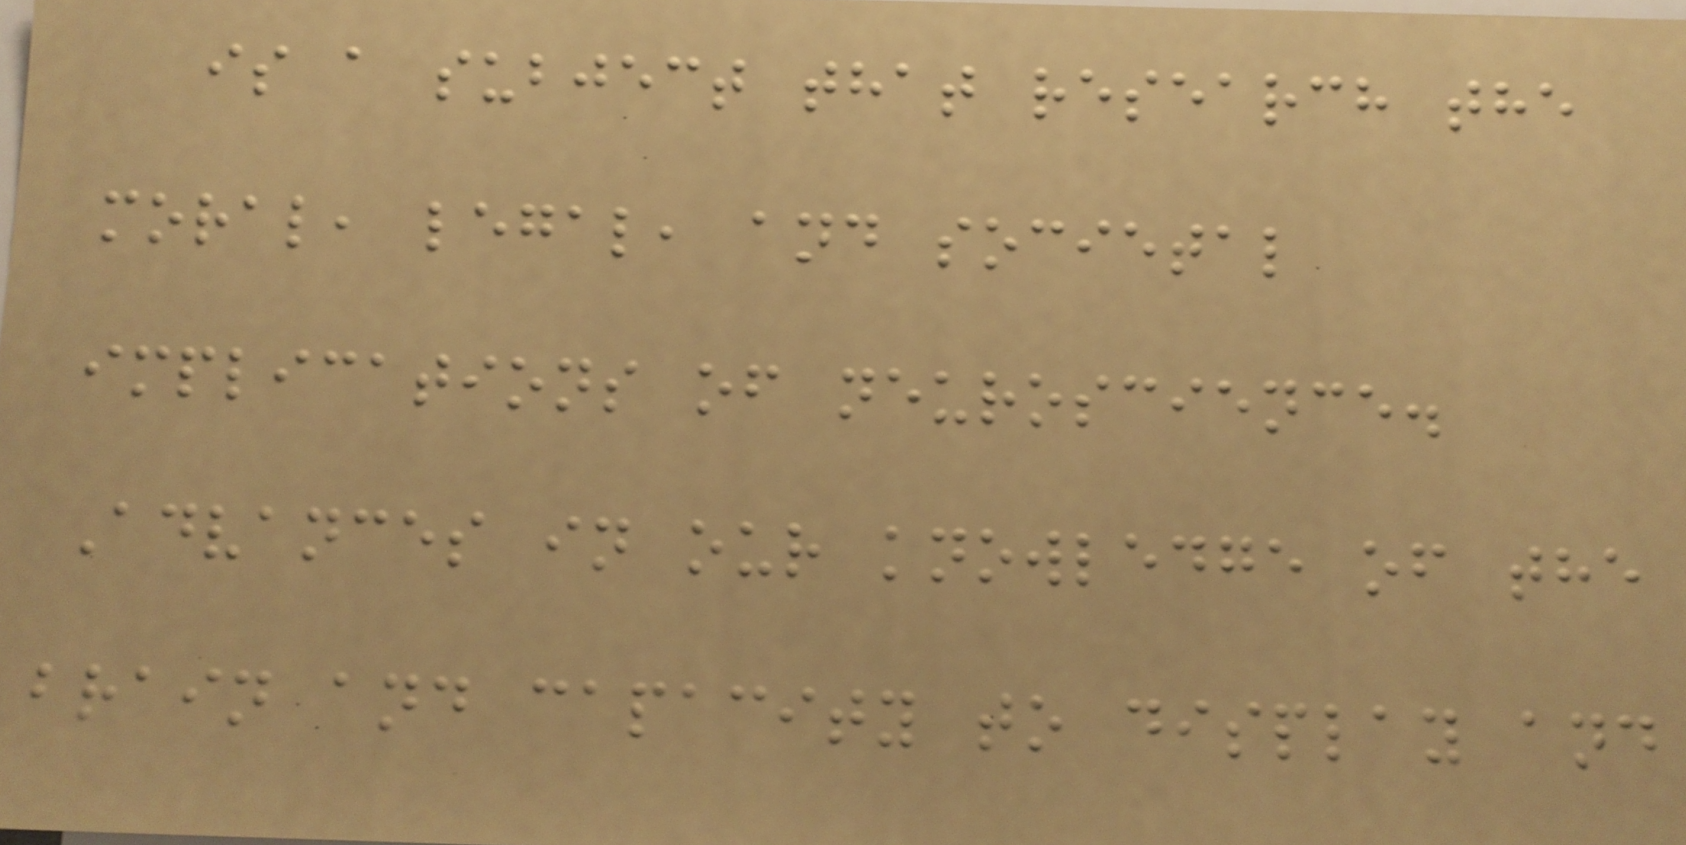is a subject that research the
moral, legal, and societal
implications of neuroscience.
Advances in our knowledge of the
brain and capacity to display and
